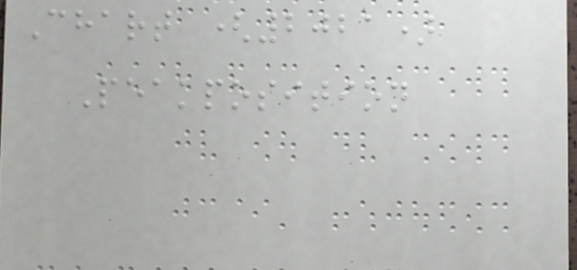Chart (2021)
Peakposition
